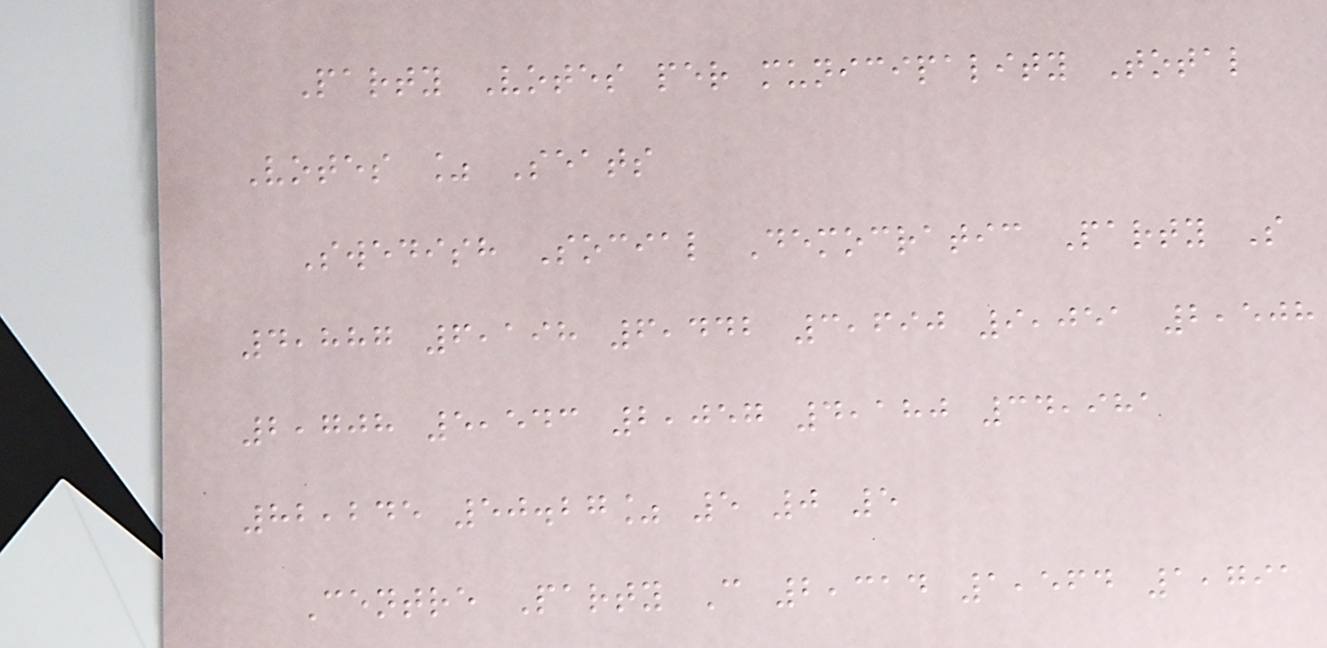Party Votes per municipality Total
Votes % Seats
Swedish Social Democratic Party S
4,887 6,198 6,442 3,690 9,051 2,508
2,708 5,543 2,057 4,180 34,981
82,245 50.27% 5 0 5
Centre Party C 2,314 1,564 1,791
